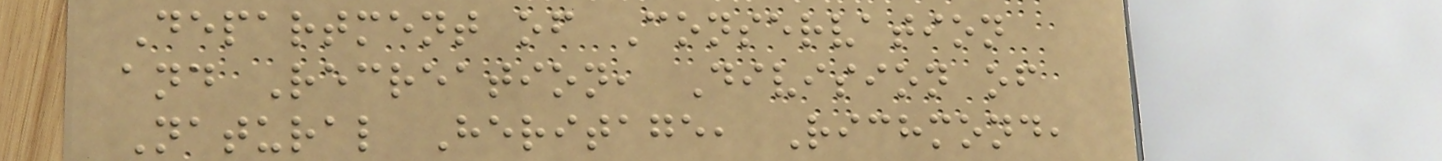Department of Conservation
and Recreation, Division of
Natural Heritage, Richmond,
